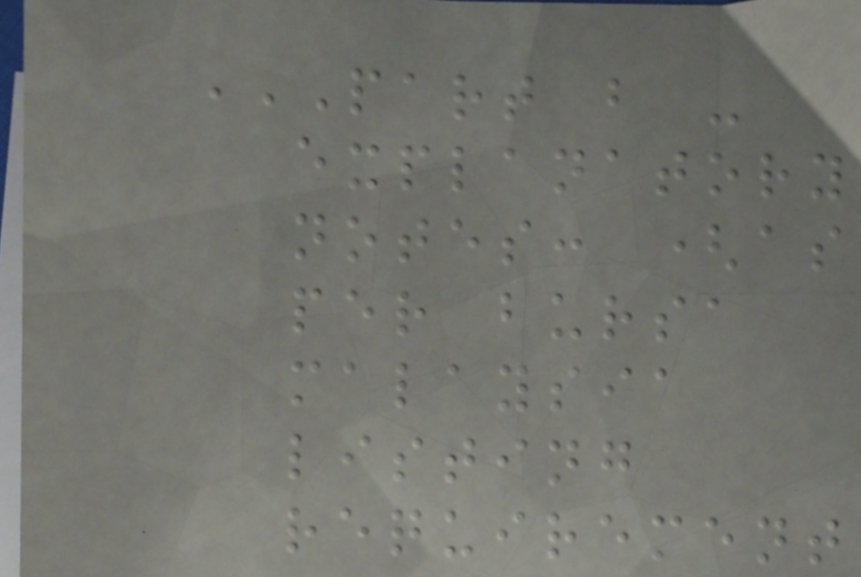PART B -
EXPLANATORY
NOTES: (AS
PER BURSA
MALAYSIA
LISTING
REQUIREMENT
